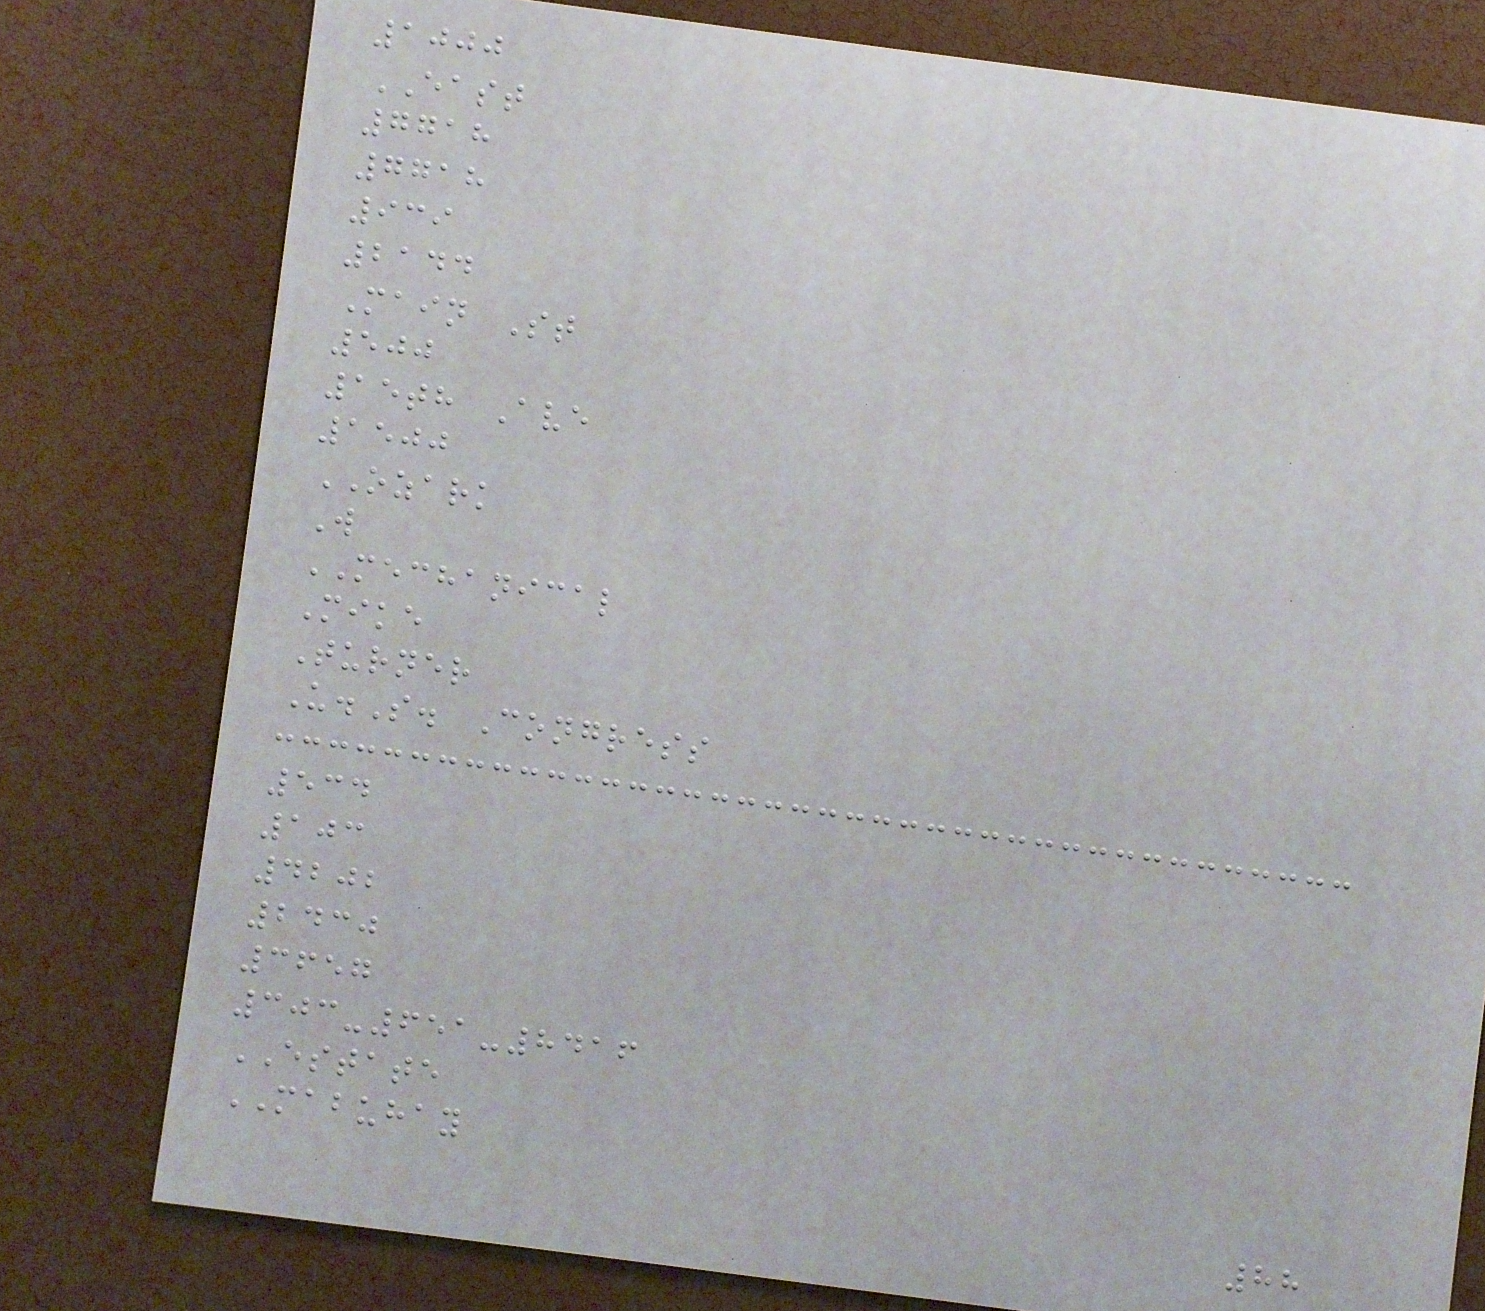1000
EAST
7718
7718
939
2144
Main St
500
15th Ave
1500
OZARK
W
MECHANICAL
Mike
Turner
U.S. Congress
534
103
4202
2430
3657
303-651-8416
ESTATE
MABUHAY
88
